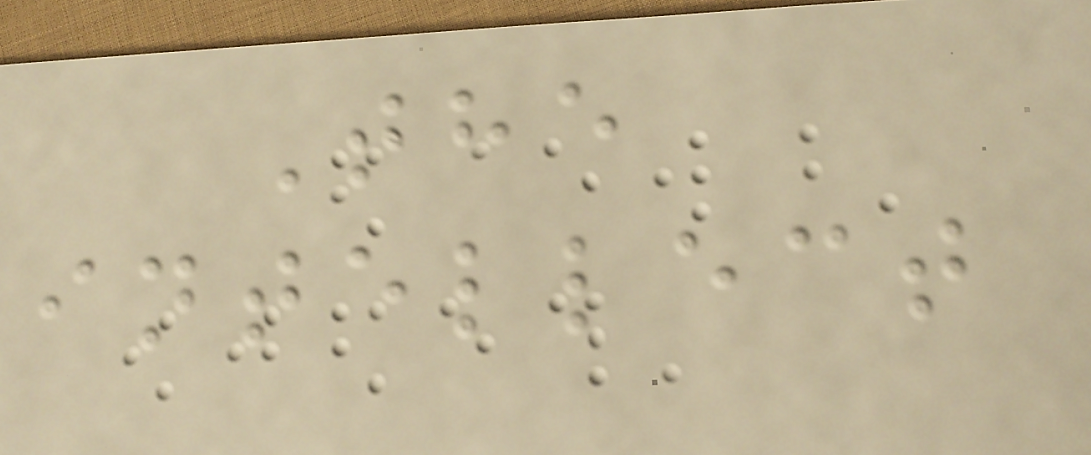The
intellect
